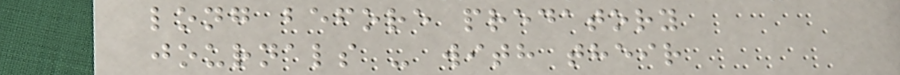long before predatory
journals - with their
